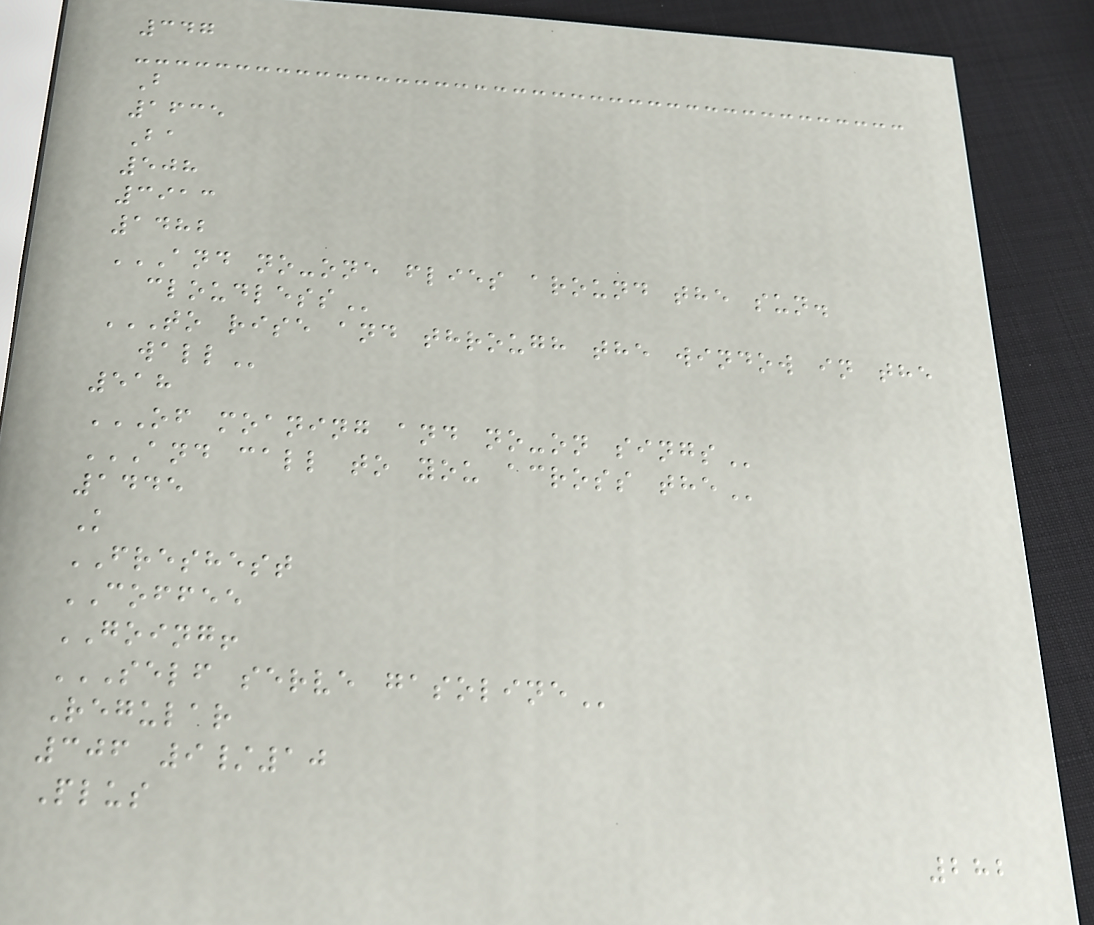347
B
1635
Ba
508
3913
1482
AND NO-ONE FLIES AROUND THE SUN.
CLOUDLESS
TO RISE AND THROUGH THE WINDOW IN THE
WALL
518
OF MOANING AND NO-ON SINGS
AND CALL TO YOU ACROSS THE
1445
K
FRESHEST
COFFEE
GOING!
SELF SERVE GASOLINE
Regular
306 9/10
Plus
282
